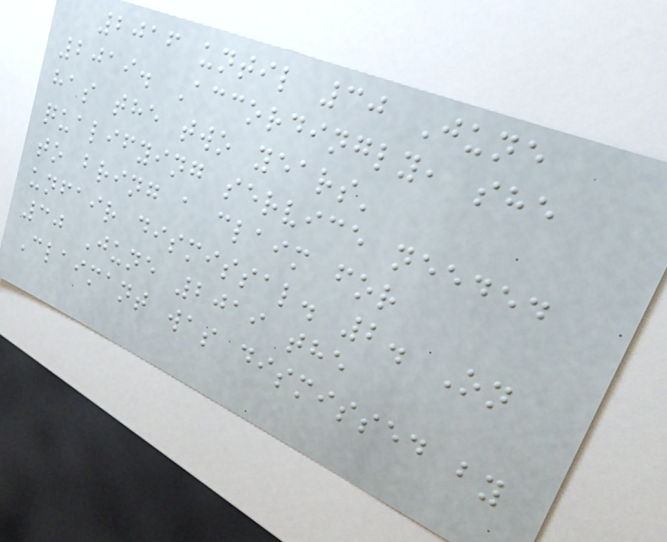2016 until 30 June
2019. Accordingly, she
has the two years'
qualifying service needed
to bring a claim for
unfair dismissal. 2. On
30 June 2019 the
Claimant was dismissed by
